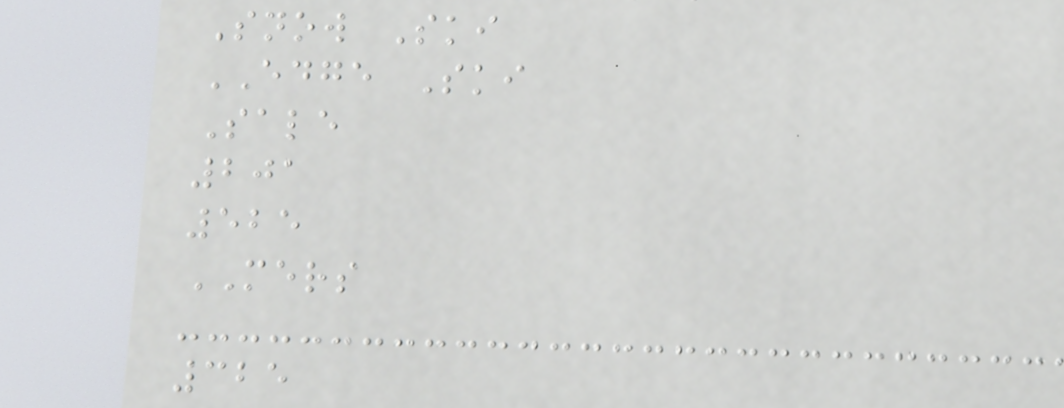Snow Ski
EDGE Ski
Sale
201
525
MERS
325
